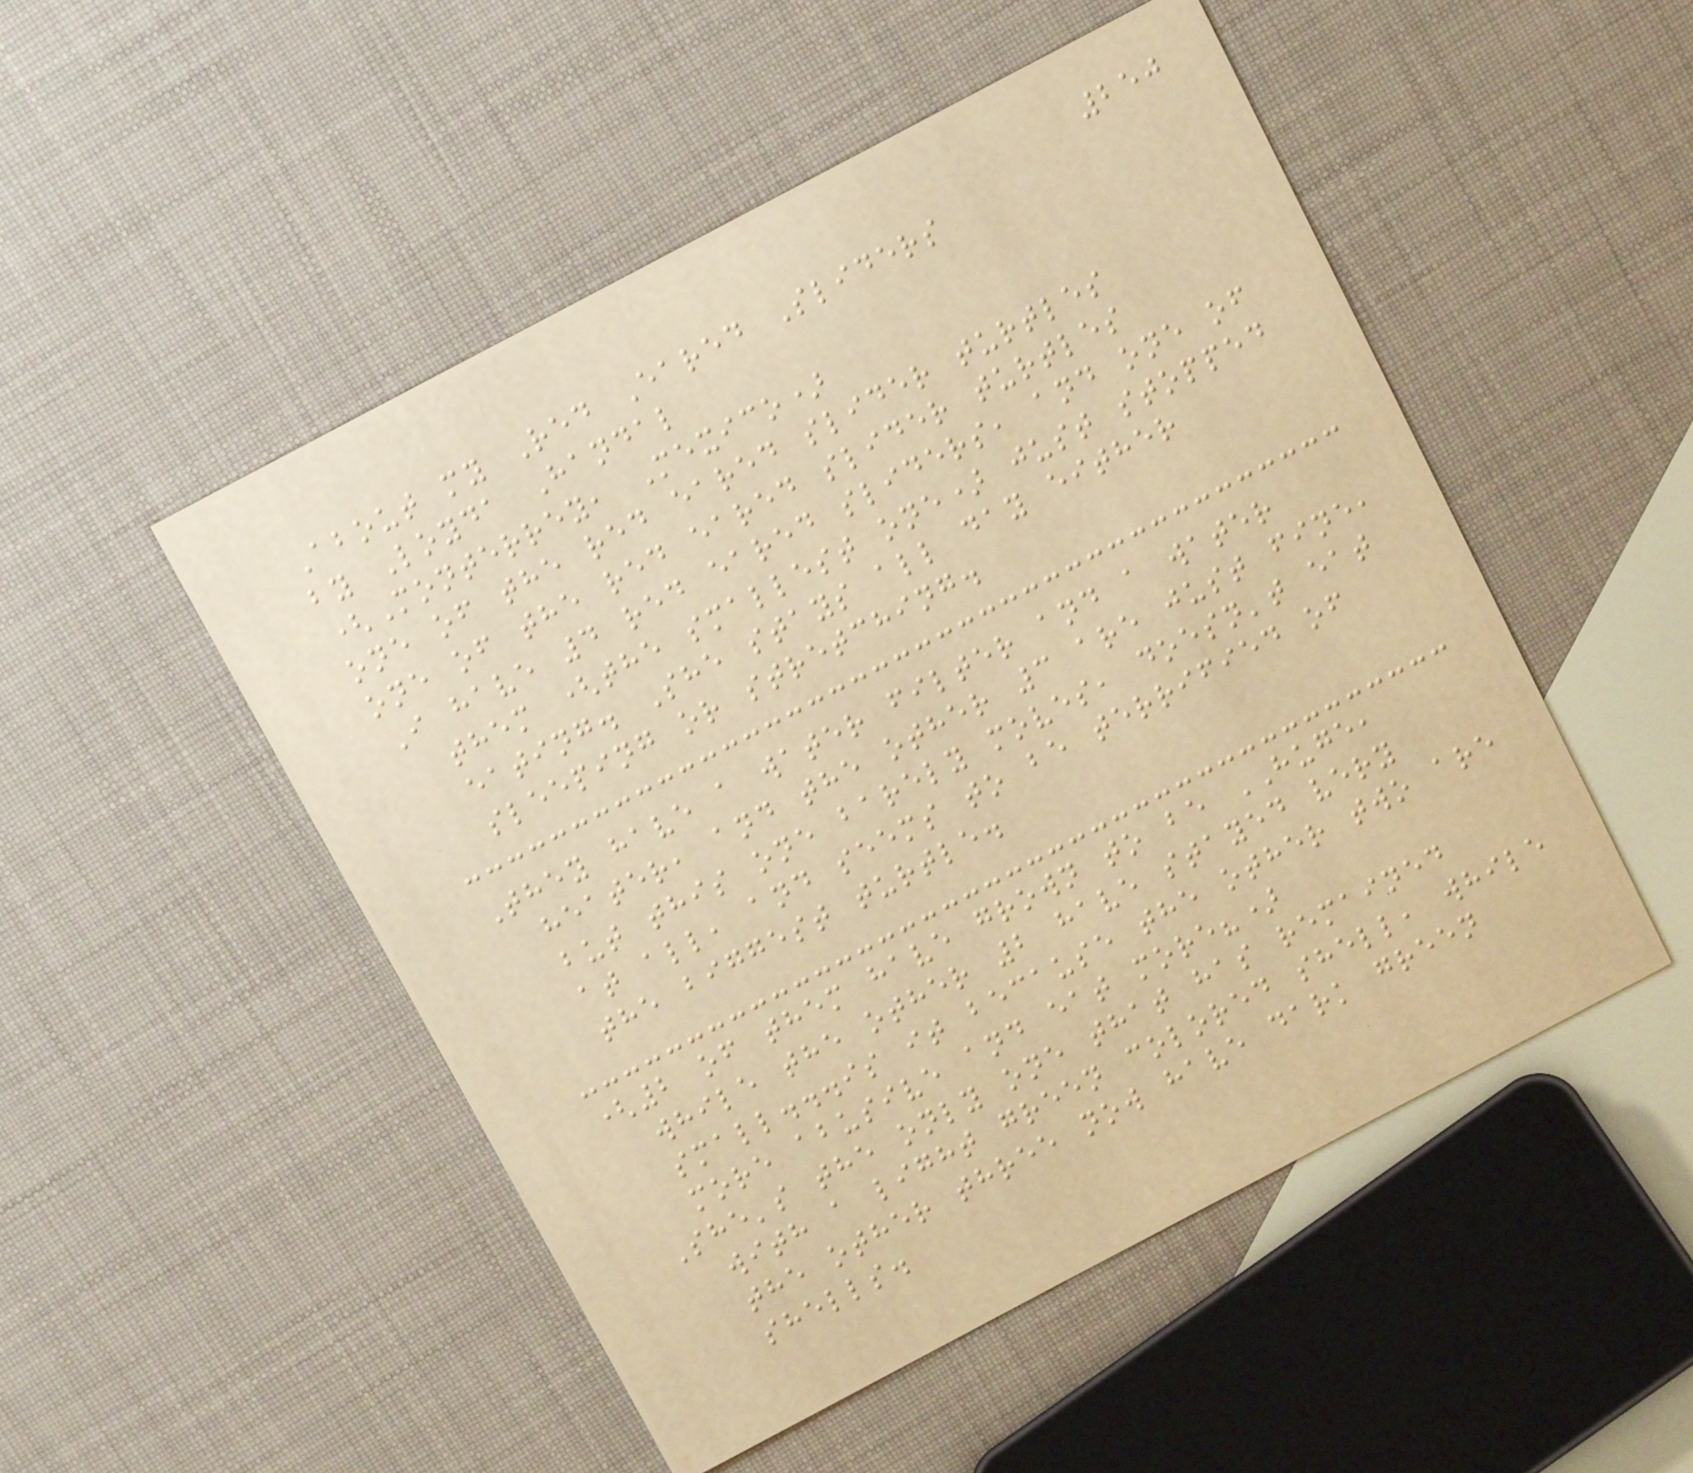250
About my Red Eared Sliders
by Loyda Handal
(Monterrey, Mexico)
one of the red eared slider turtles
one of the red eared slider turtles
I have 4 red eared sliders, and one of
them (the smallest one) just stopped
eating. She stays all day either
sleeping or stretching.
They have a water filter and a water
heater, and the other 3 are just fine,
but this one barely moves, doesn't eat
at all, and seems to be terrified of
the biggest turtle.
(2 of them have grown to be HUGE,
while the other 2 have stayed very
small...is it because the other two are
more abusive and eat more?)
She's the only one that has remained
with a light green colored shell, while
the other three now have dark green
shells.
